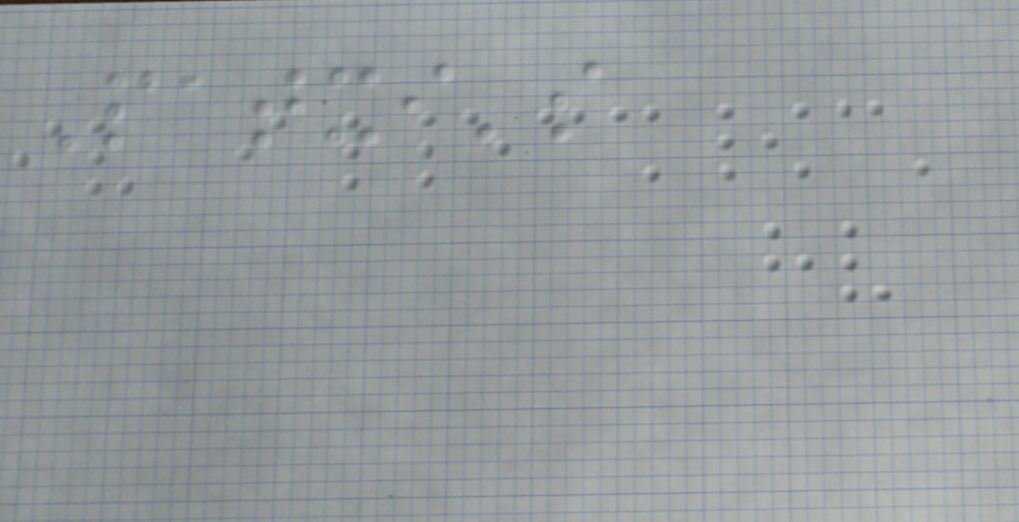Patxi's
